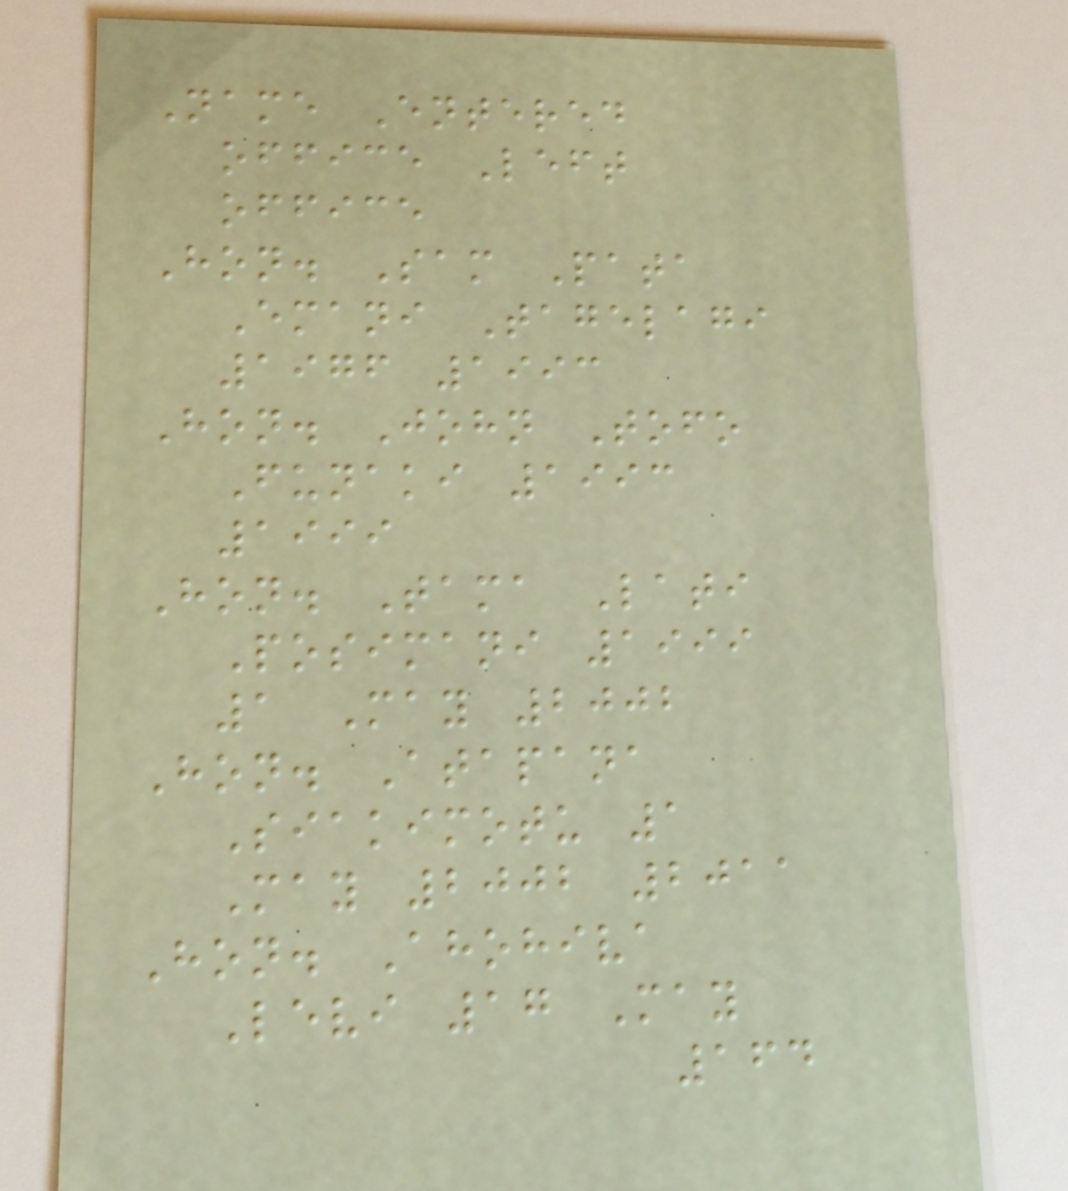Name Entered
office Left
office
Hon. Sam Pata
Emani Tagelagi
1976 1993
Hon. John Tofo
Funaki 1993
1999
Hon. Tama Lati
Posimani 1999
1 May 2002
Hon. Atapana
Siakimotu 1
May 2002 2011
Hon. Ahohiva
Levi 17 May
164
